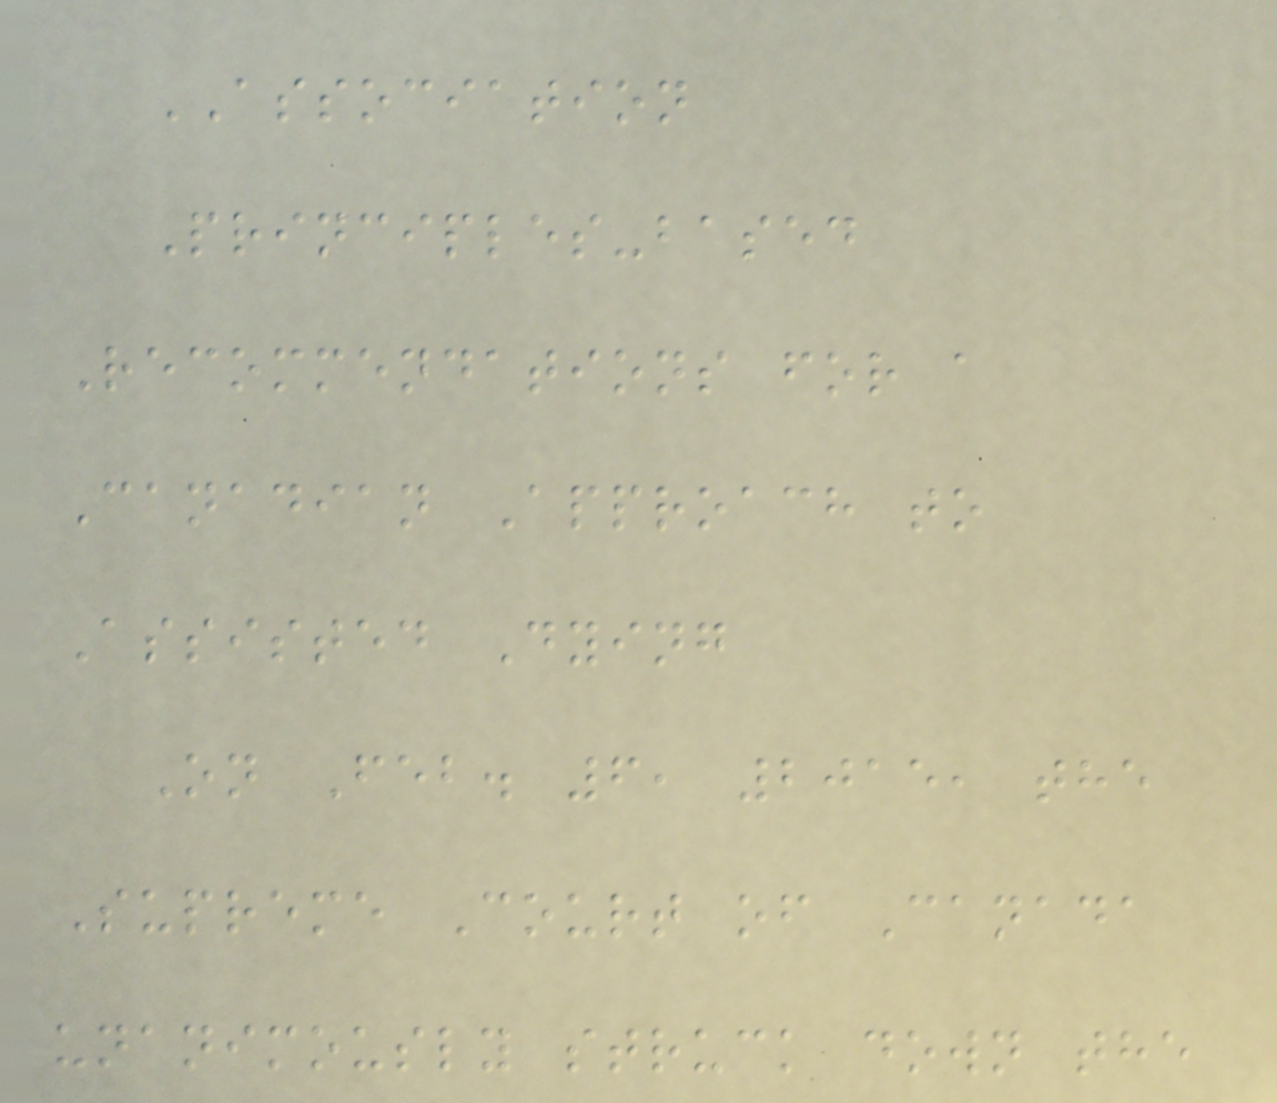ASSOCIATION
Principles-based
Recommendations for a
Canadian Approach to
Assisted Dying
On Feb. 6, 2015, the
Supreme Court of Canada
unanimously struck down the
